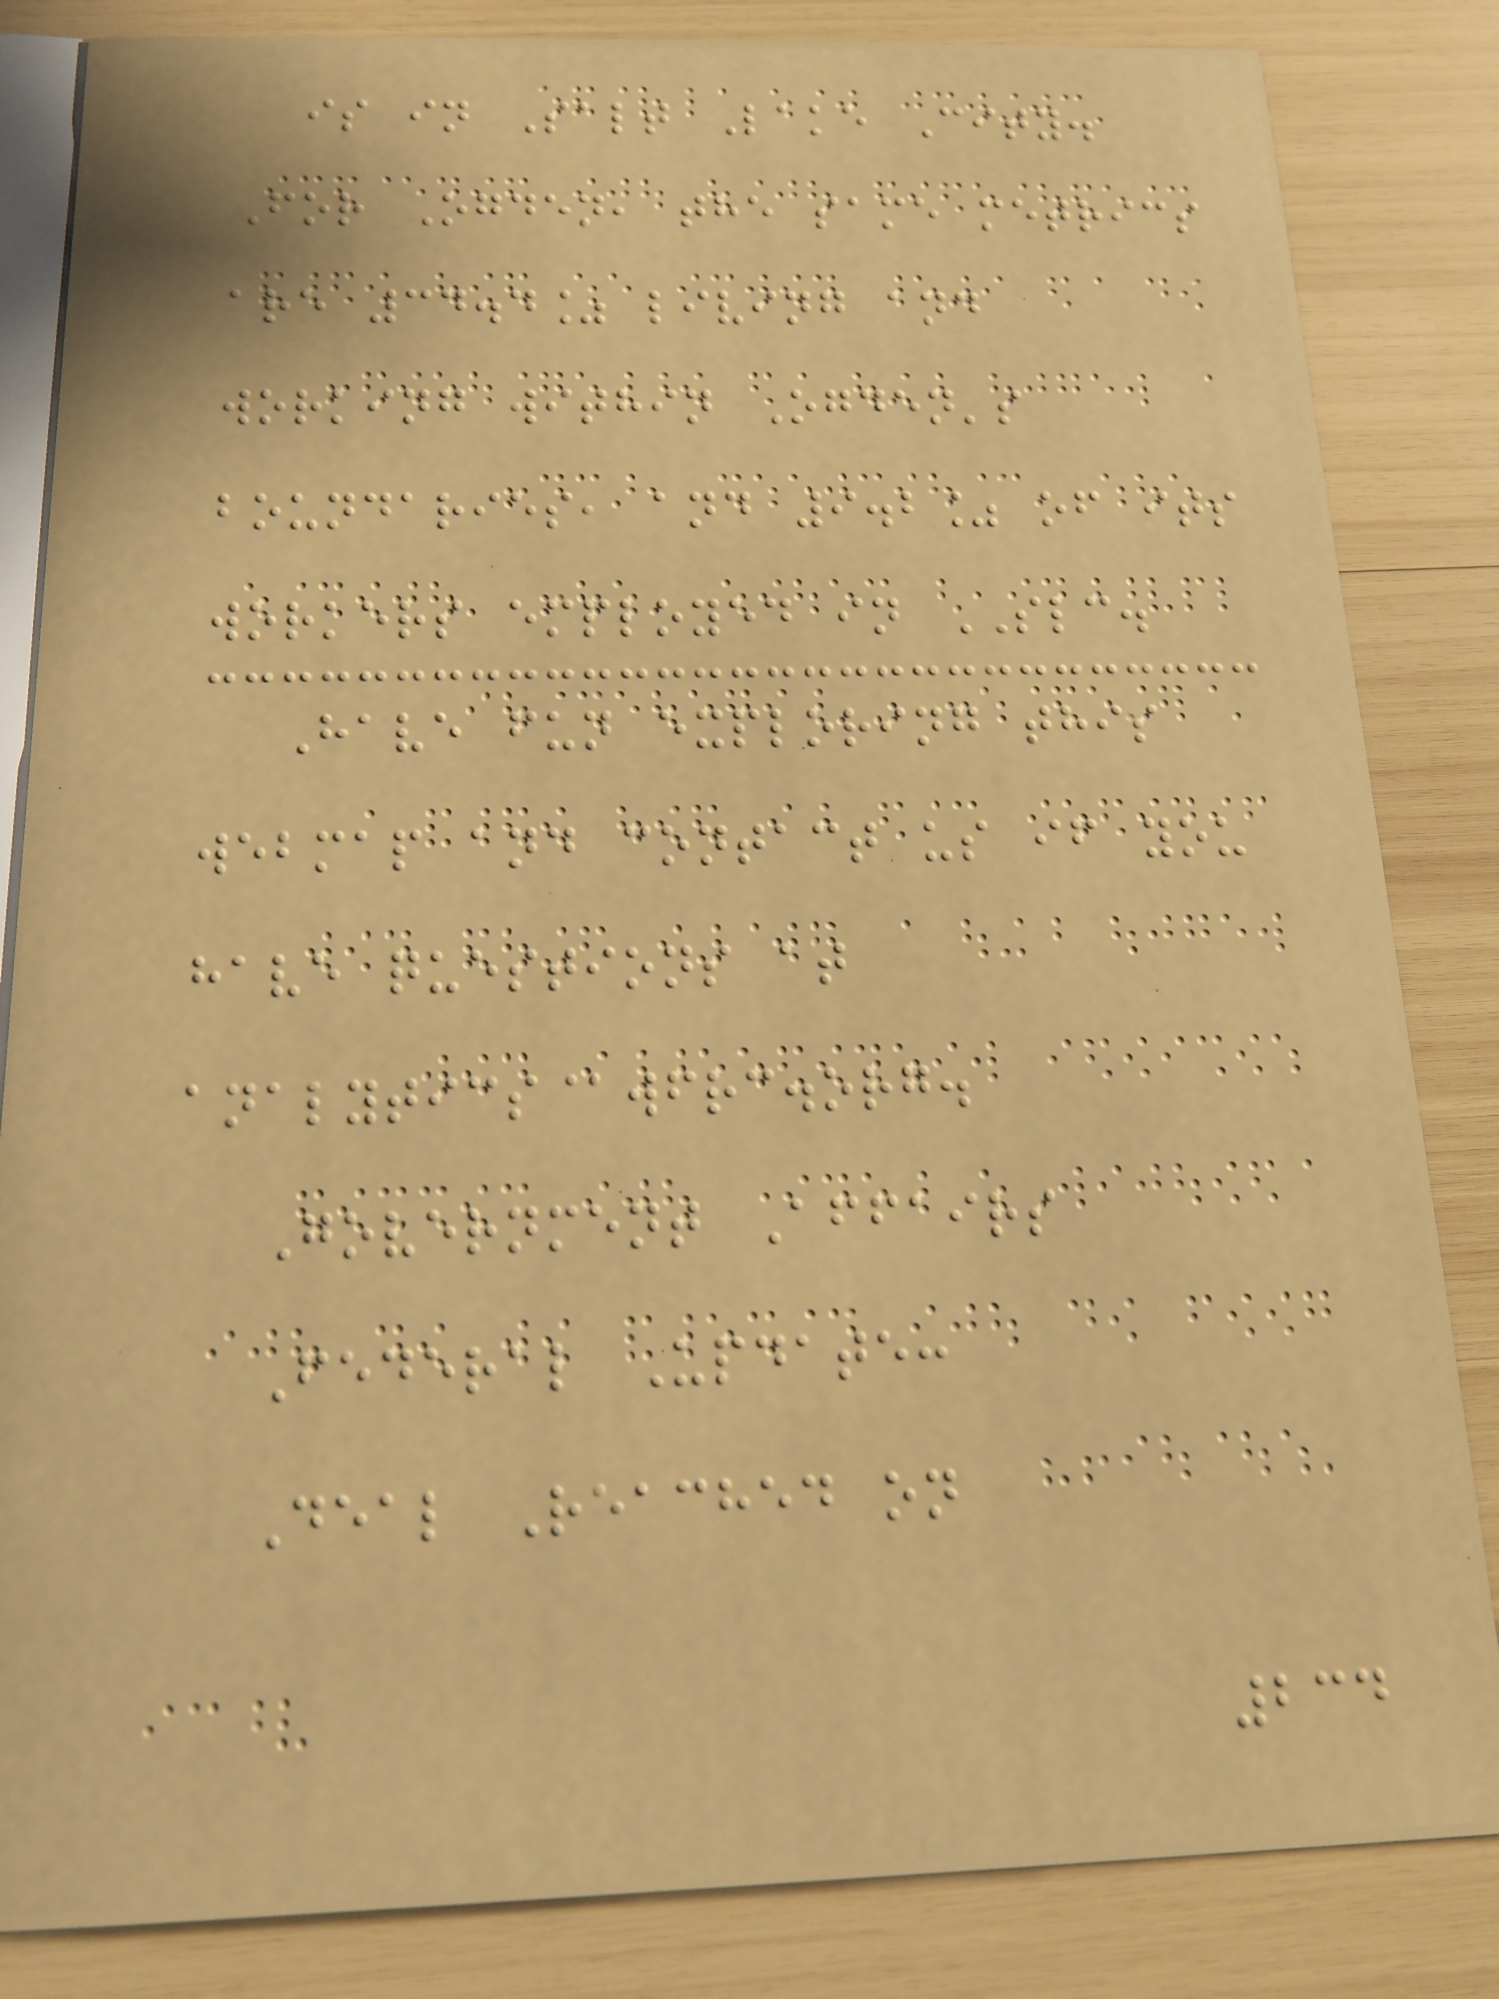is in Salt Lake City.
For Ogden, the same metrics
are 34.4% living and
working within Ogden's
boundaries, and 9.2% of its
workers employed in SLC.
Have fun exploring this
webmap and contact us if you
have questions at
analytics@wfrc.org.
Government Affairs
Federal Update:
Deal Reached on
234
